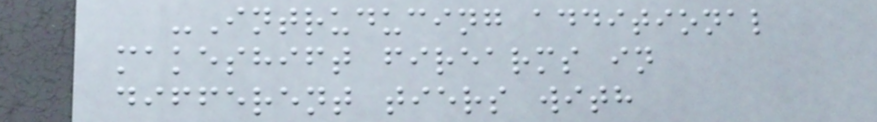-Intruducing additional
makeshift firearms in
different tiers with
